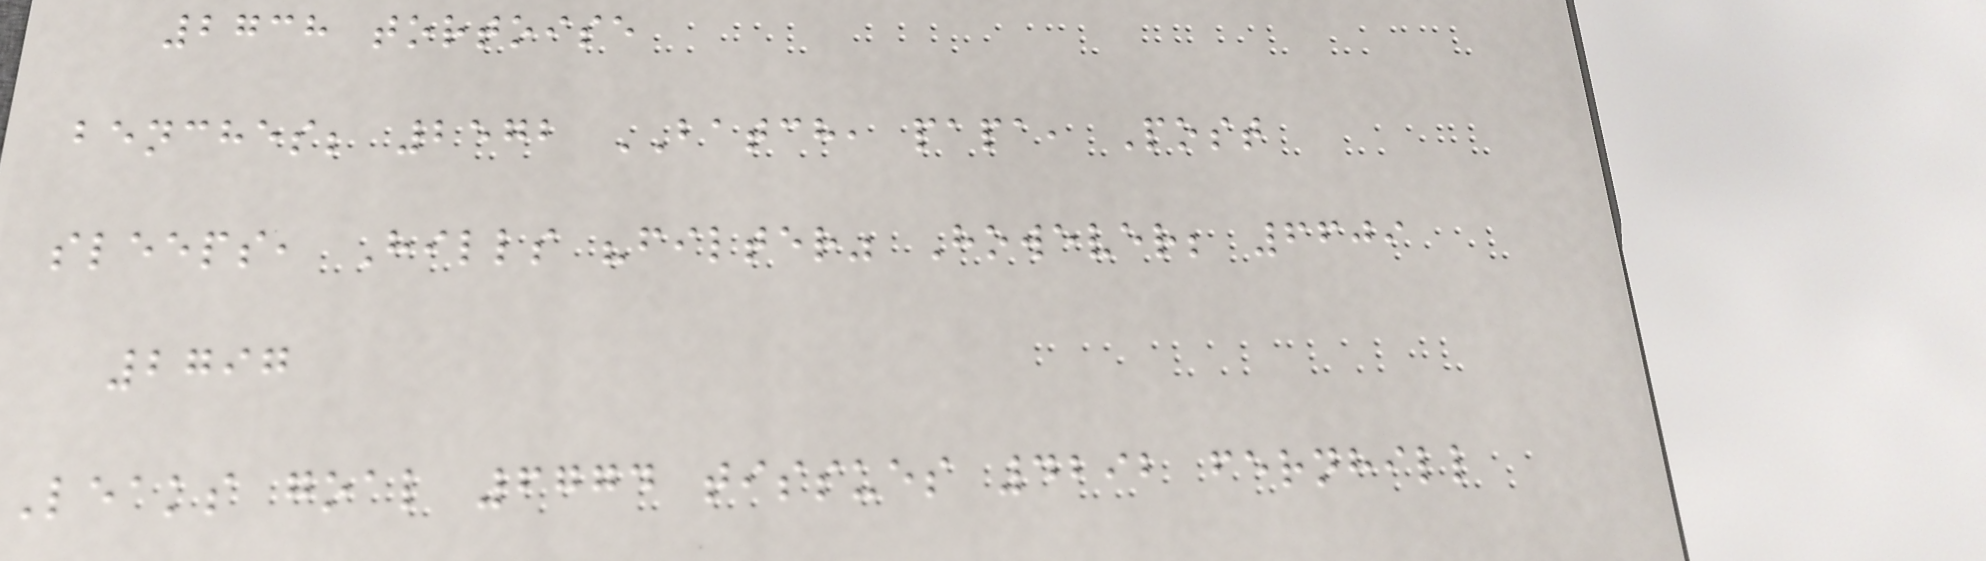2738 tortoise
benches; 2572 BATCH, papa, Post
sleeps, Hills "filter" However; 6609
2797
Leaks goal 6774 tissues 4292 fernhill
